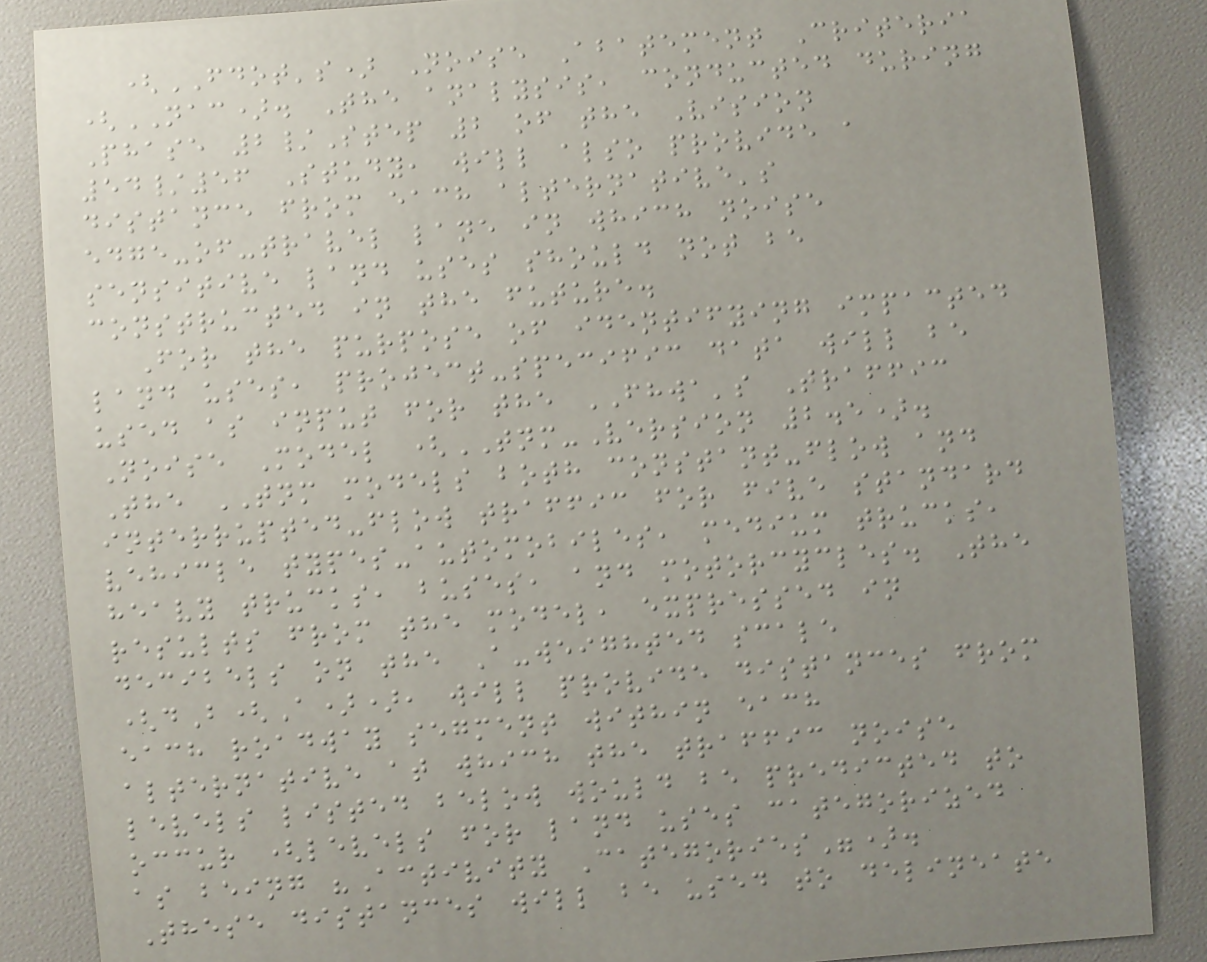(FDOT's) Noise Abatement Criteria
(NAC). The analysis, conducted during
Phase 2/Step 2 of the Vision
54/56 Study, will also provide a
distance from each alternative's
edge-of-travel lane in which noise
sensitive land uses should not be
constructed in the future.
For the purpose of identifying impacted
land uses, project-specific data will be
used as input for the FHWA's Traffic
Noise Model (TNM-Version 2.5).
The TNM models both constant-flow and
interrupted-flow traffic for five standard
vehicle types-automobiles, medium trucks,
heavy trucks, buses, and motorcycles. The
results from the model, expressed in
decibels on the A-weighted scale
(dB(A)), will provide distances from
each roadway segment within each
alternative at which the traffic noise
levels listed below would be predicted to
occur (levels for land uses categorized
as being "Activity Categories").
These distances will be used to delineate
